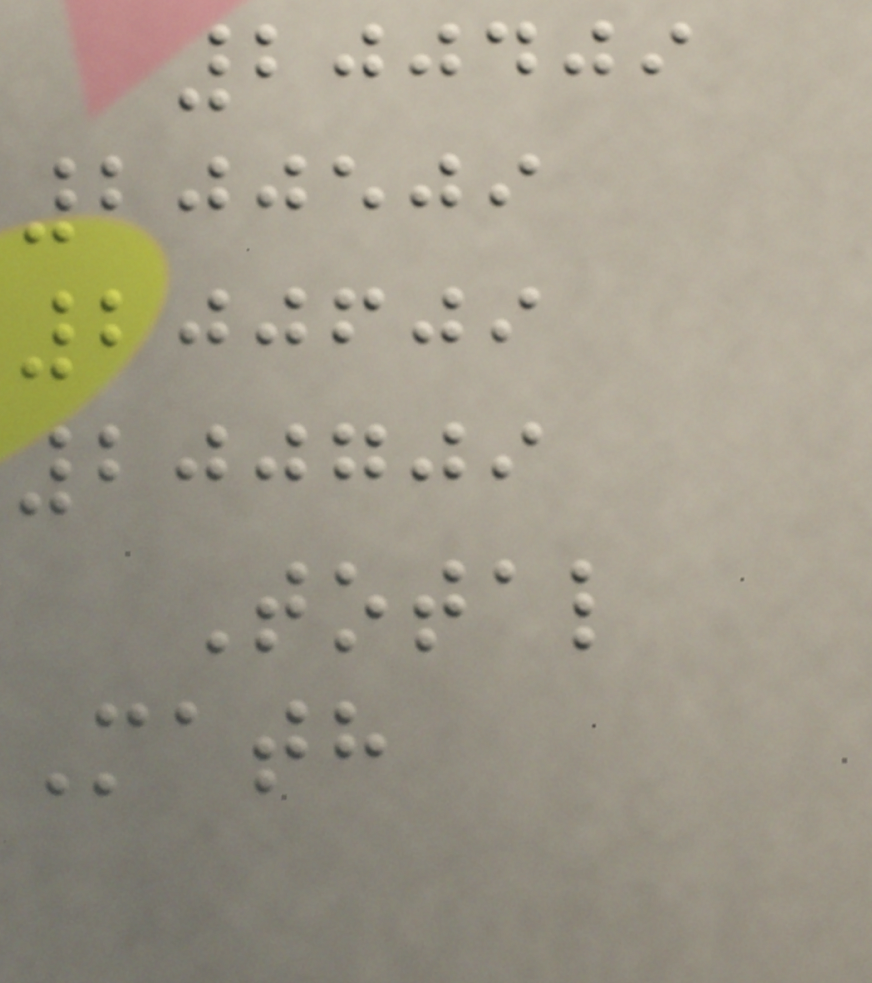200409
200509
200609
200709
Total
Math
